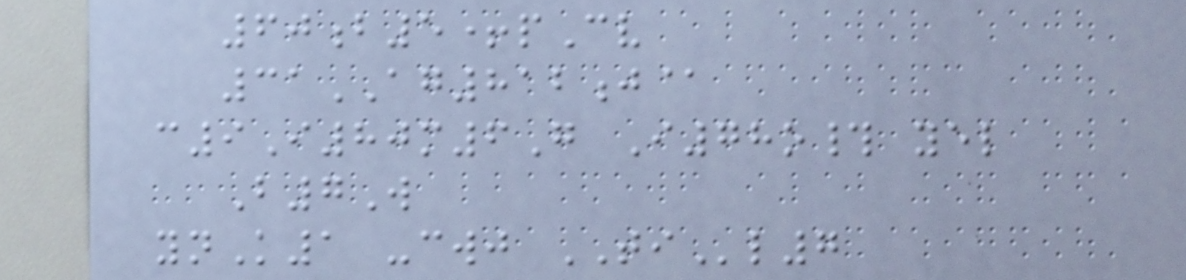60b5+pCv
31AG812j@
c9I80m6G I78o# yel
B7W
ynK1 -cwj TIl7
